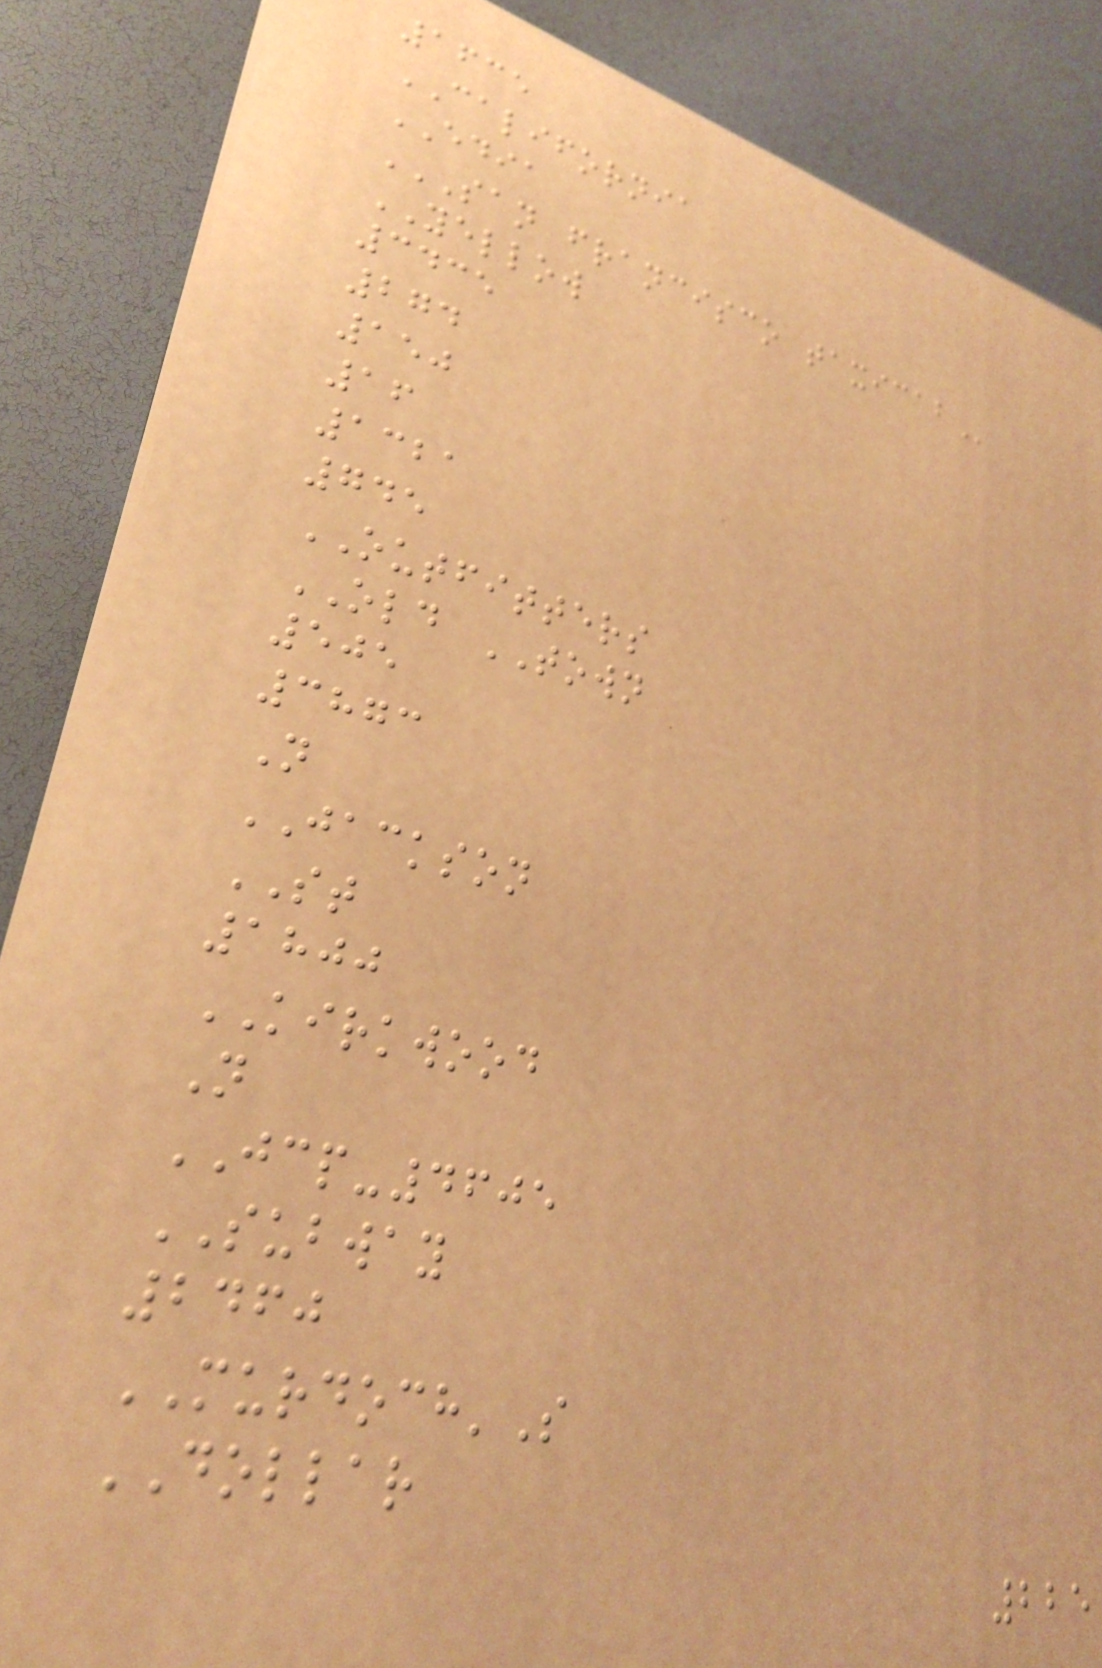1635
CALIFORNIA
EDIA
SAN FRANCISCO TAXICAB
YELLOW
3435
274
150
16
1321
745
OUTFITTERS
OLD TOWN
505
3873
N
JACKSON
ST
1800
KIRKWOOD
N
JCP-4605
SUBWAY
2460
MURDOCH'S
DOLLAR
225
